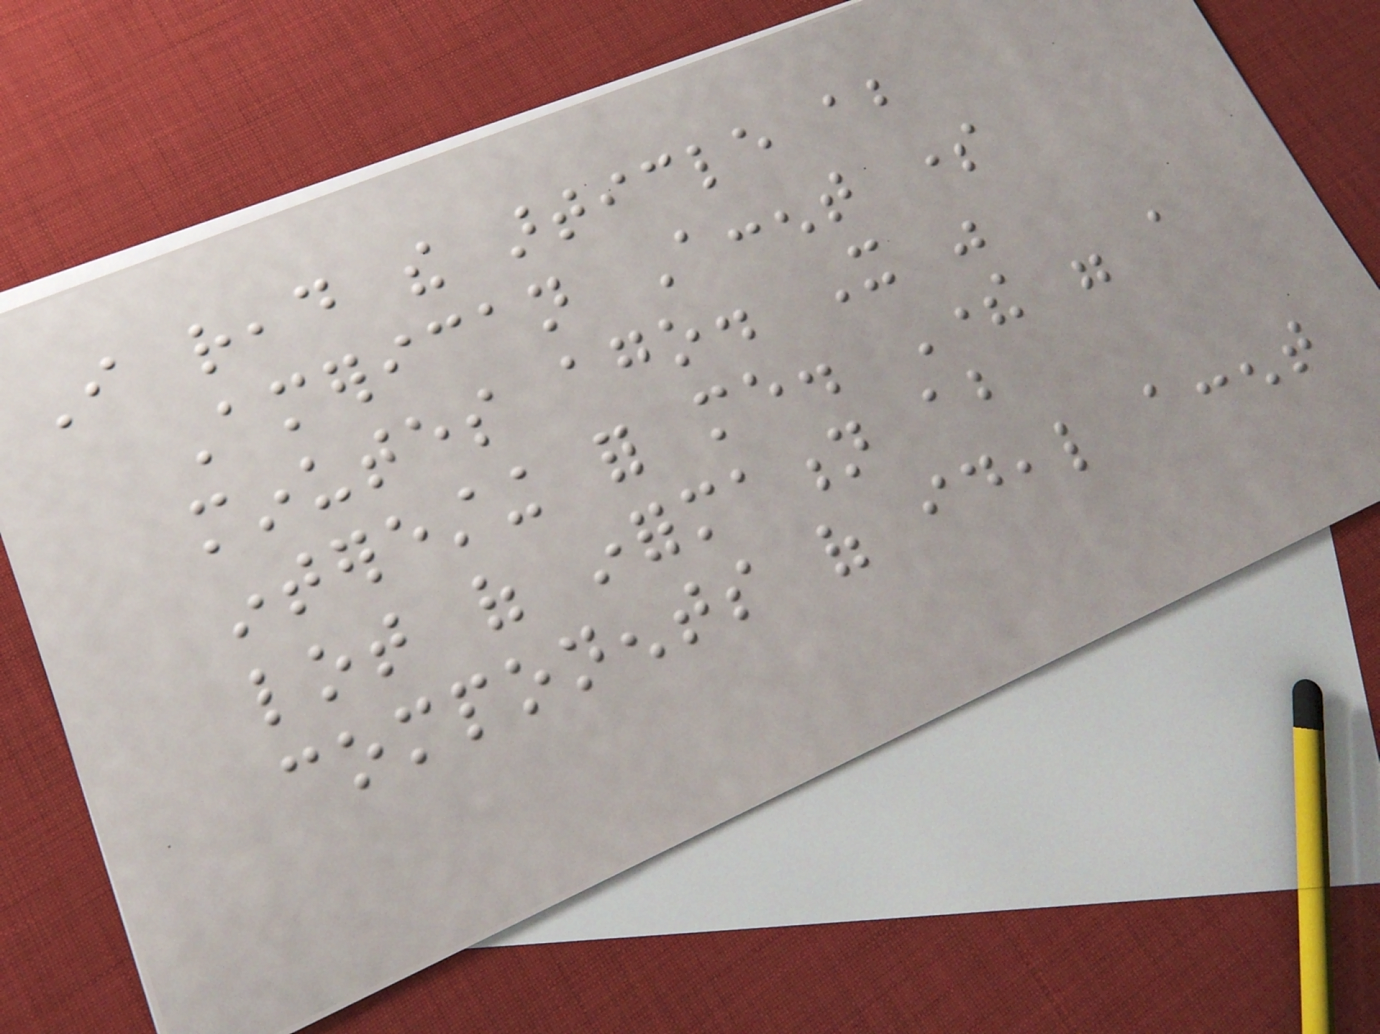I read the article about
American Accent some
minutes ago. It was
interesting for me. There were a
lot of information about
components of ideal accent
